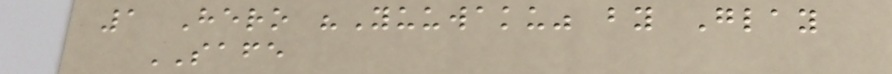1 Hero "Yuuwaku" by Glay
SAFE
